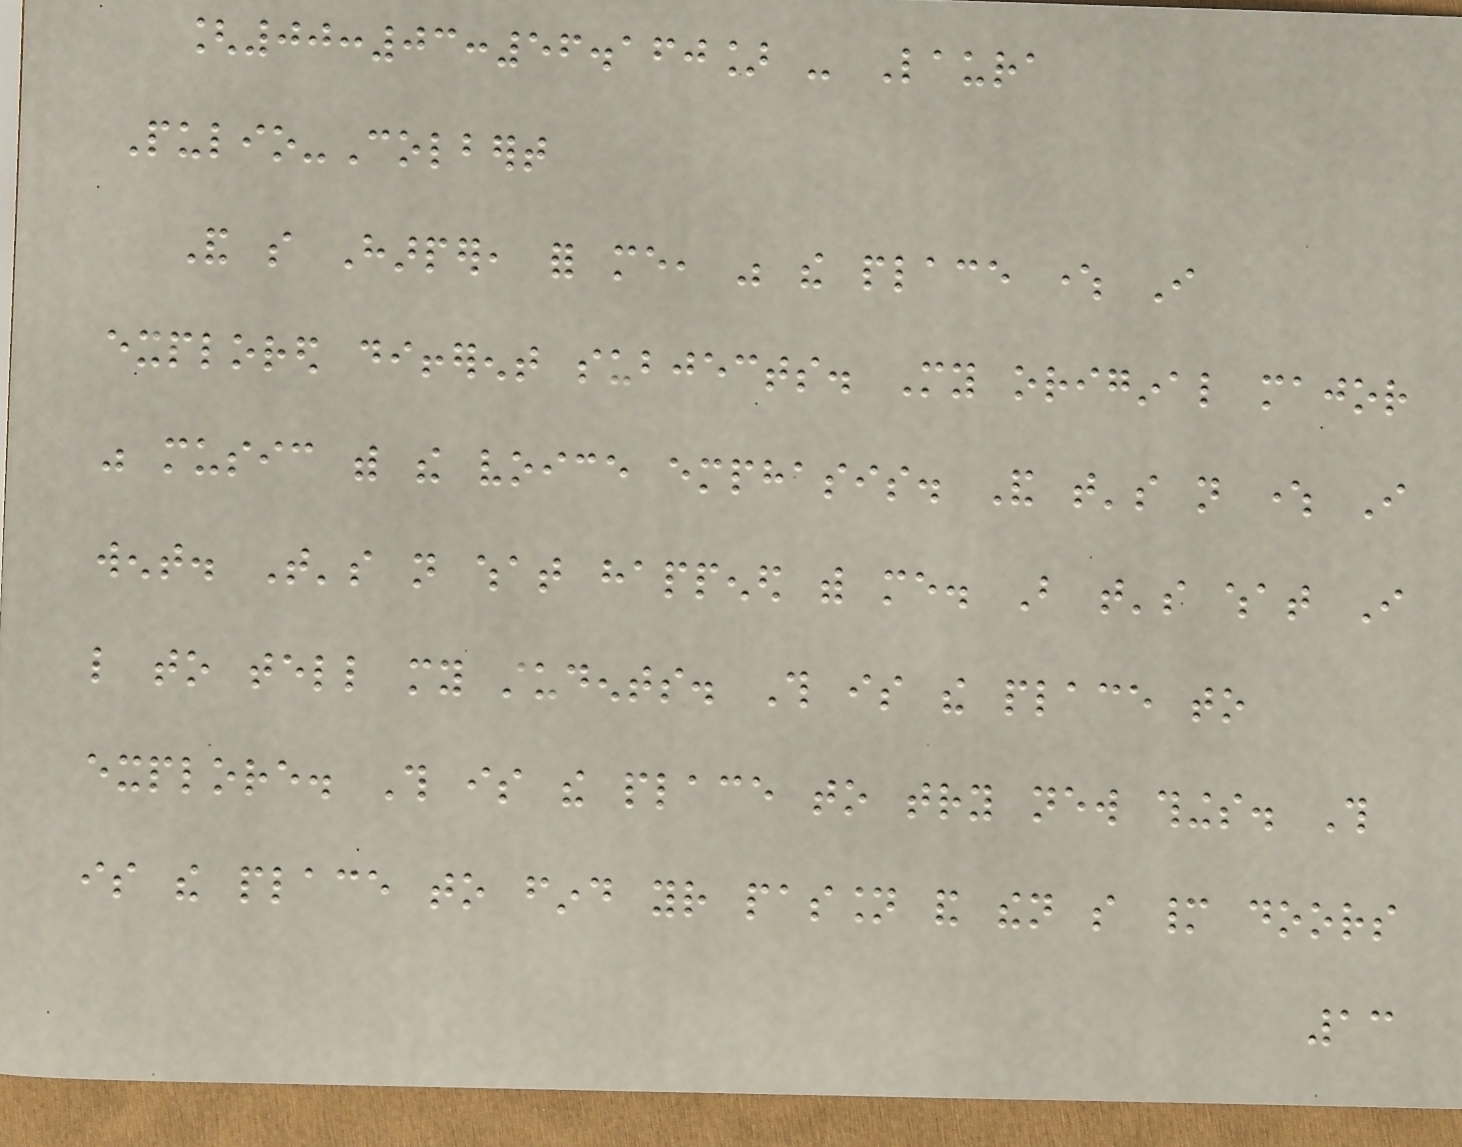[00:03:56.160] - Laura
Pulio-Colbert
And so Harper, for me, was the place where I
explored different subjects. My original major
was music with the voice emphasis. And that's not where I
went. That's not what happened with me. But that's what I
like to tell my students. This is the place to
explore. This is the place to try new things. This
is the place to find your passion and then so many doors
13
